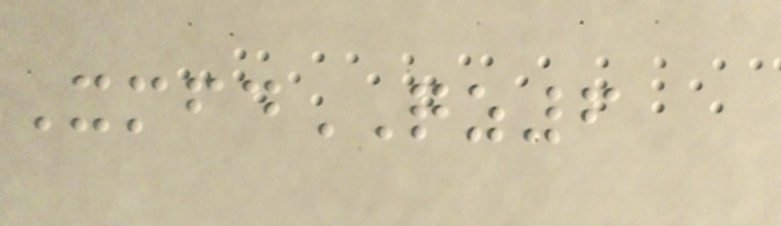XmfdQZ6
